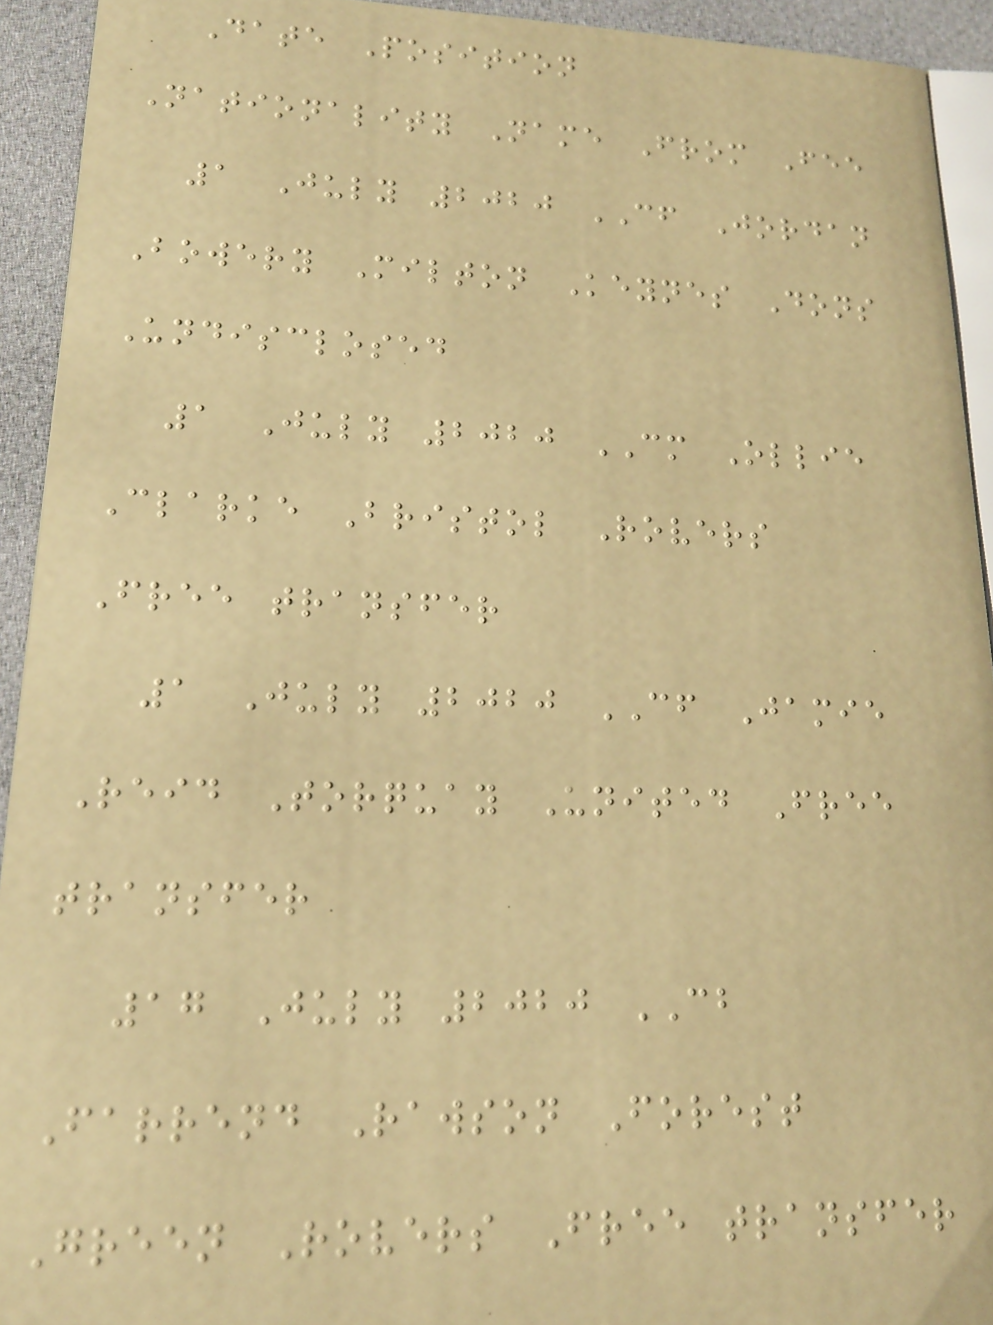Date Position
Nationality Name From Fee
1 July 2020 CF Jordan
Bowery Milton Keynes Dons
Undisclosed
1 July 2020 CM Ollie
Clarke Bristol Rovers
Free transfer
1 July 2020 CF Jamie
Reid Torquay United Free
transfer
17 July 2020 CB
Farrend Rawson Forest
Green Rovers Free transfer
